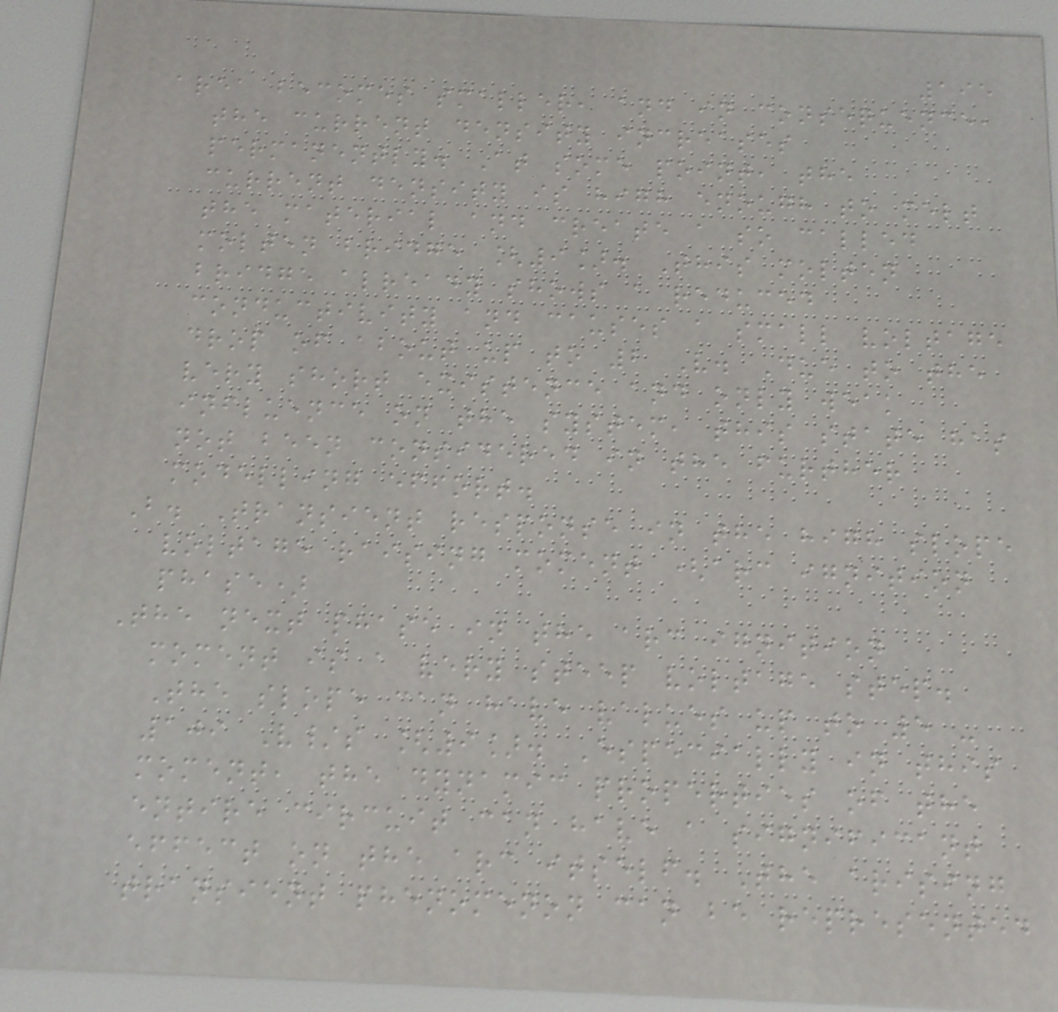195
area becomes smaller, and in consequence,
the current density increases
permanently. At some point, the
current density is high enough to melt
the material and create a so called
molten bridge [9]. This molten
bridge already shows a reduced
conductivity and causes a small voltage
drop of about up to 2 V. Due to the
very short existence and only weak
influence on the system, this state has
not been considered in the further
modelling effort.
B. Transient response in the high slope
voltage raising moment (arc ignition
phase)
The next phase in the arc ignition
moment is a very steep voltage step.
The slope can have values up to 5 -
109 V/s [9]. Especially in this
moment, the dynamic properties of the
entire circuit can have a significant
effect on the arc itself. The arising
transient phenomenon can be represented
